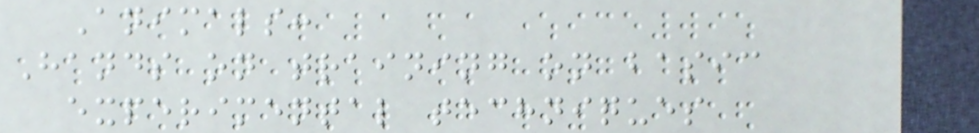Animals:
Hands on training on basic
experimental techniques
